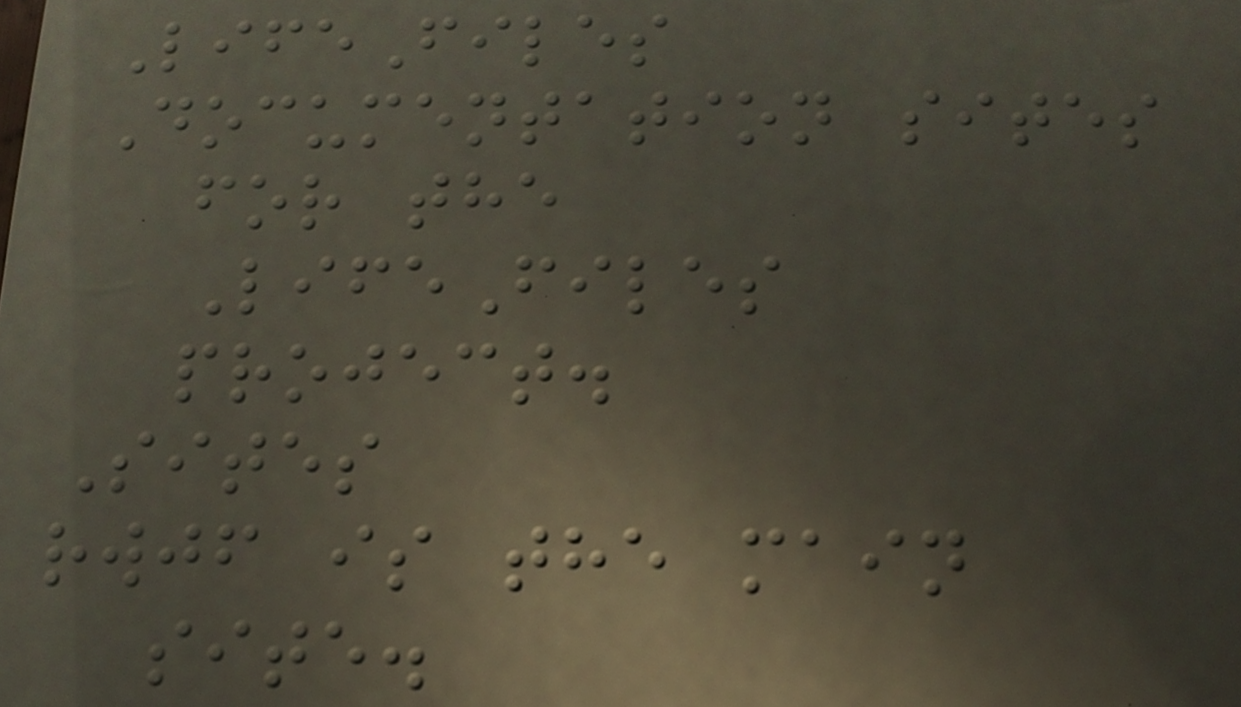LifeFiles
Documentation sites
for the
LifeFiles
project.
Sites
rwjf is the main
site.
